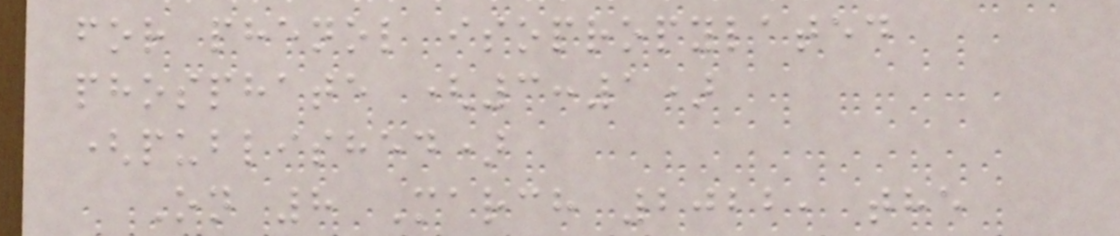for phenol isopropylated
phosphate (3:1)
(published)
On 8 March 2022, the
